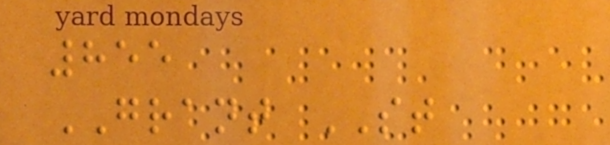855
GRANT ST
